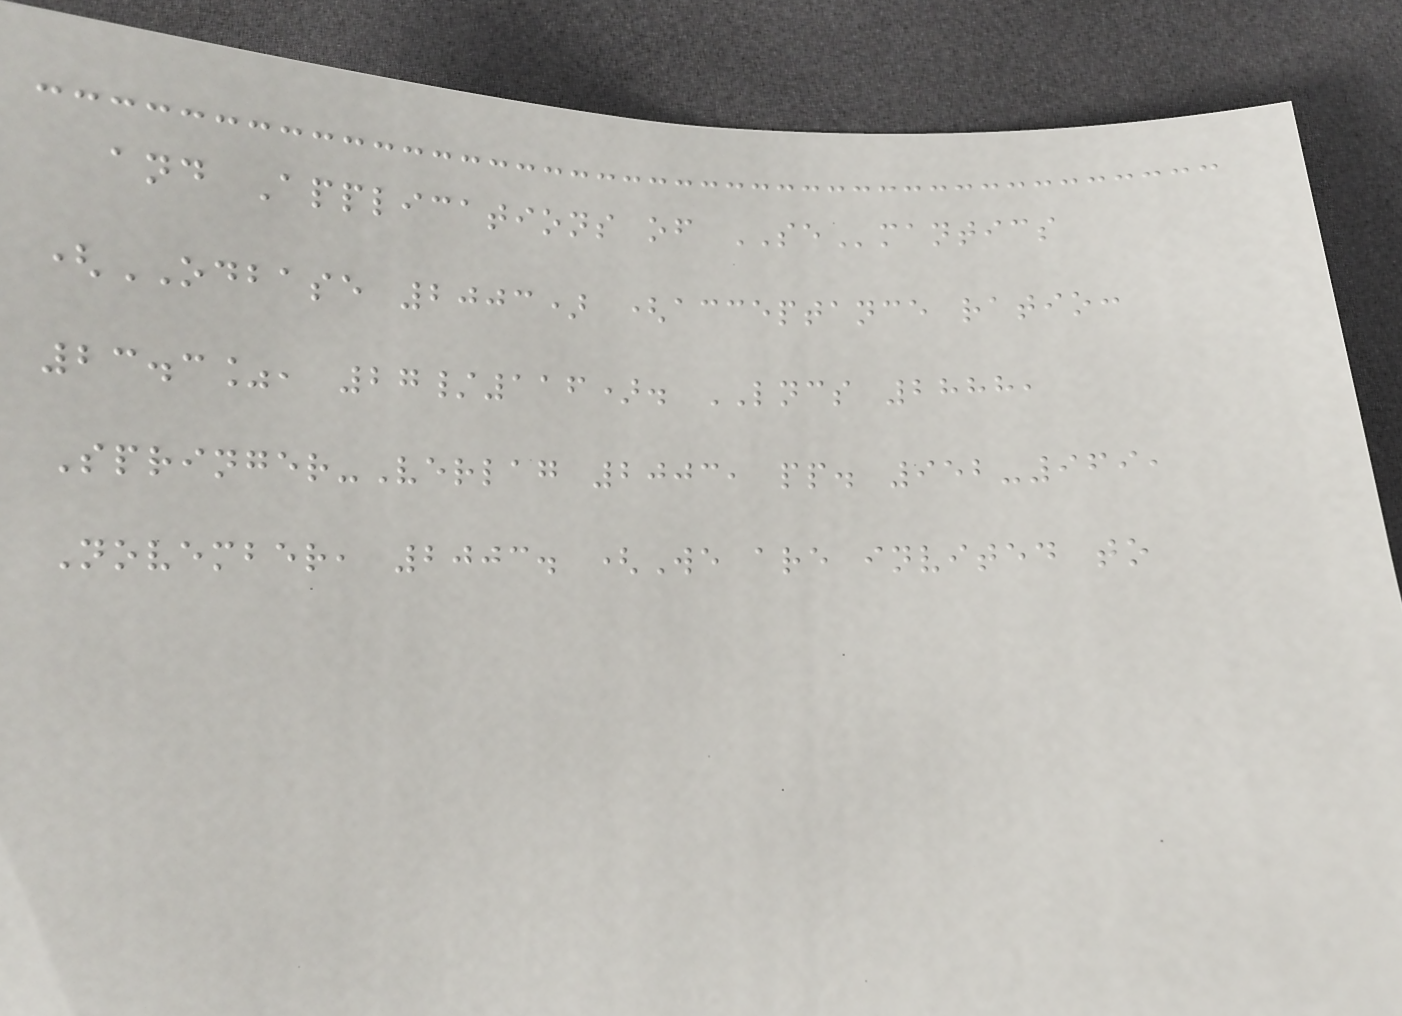and Applications of SEmantics
(ODBASE 2003) (acceptance ratio:
23.3%, 27/116). LNCS 2888,
Springer-Verlag 2003, pp. 952-969,
November, 2003. (We are invited to
